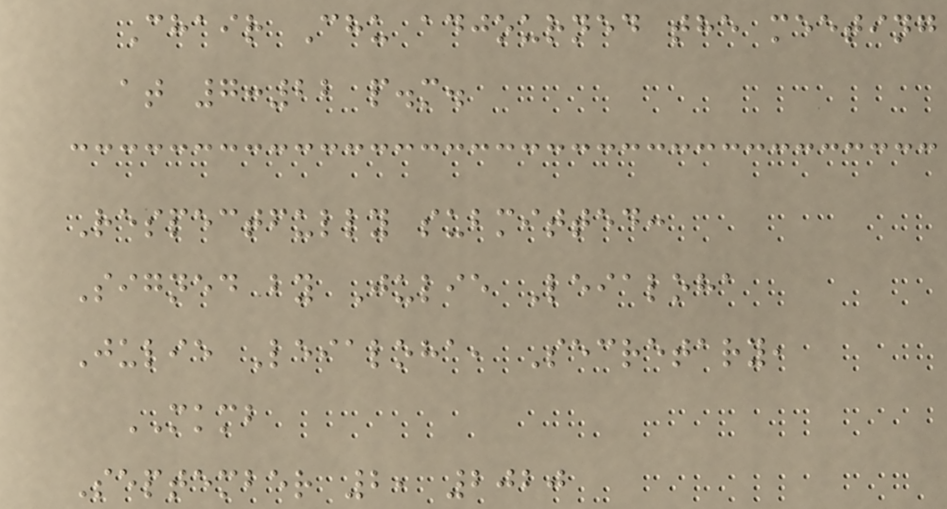Chair Chu adjourned the meeting
at 7:22 p.m.
Respectfully submitted:
Signed by Julie Leialoha
Julie Leialoha, Secretary,
MKMB
September 2, 2020
